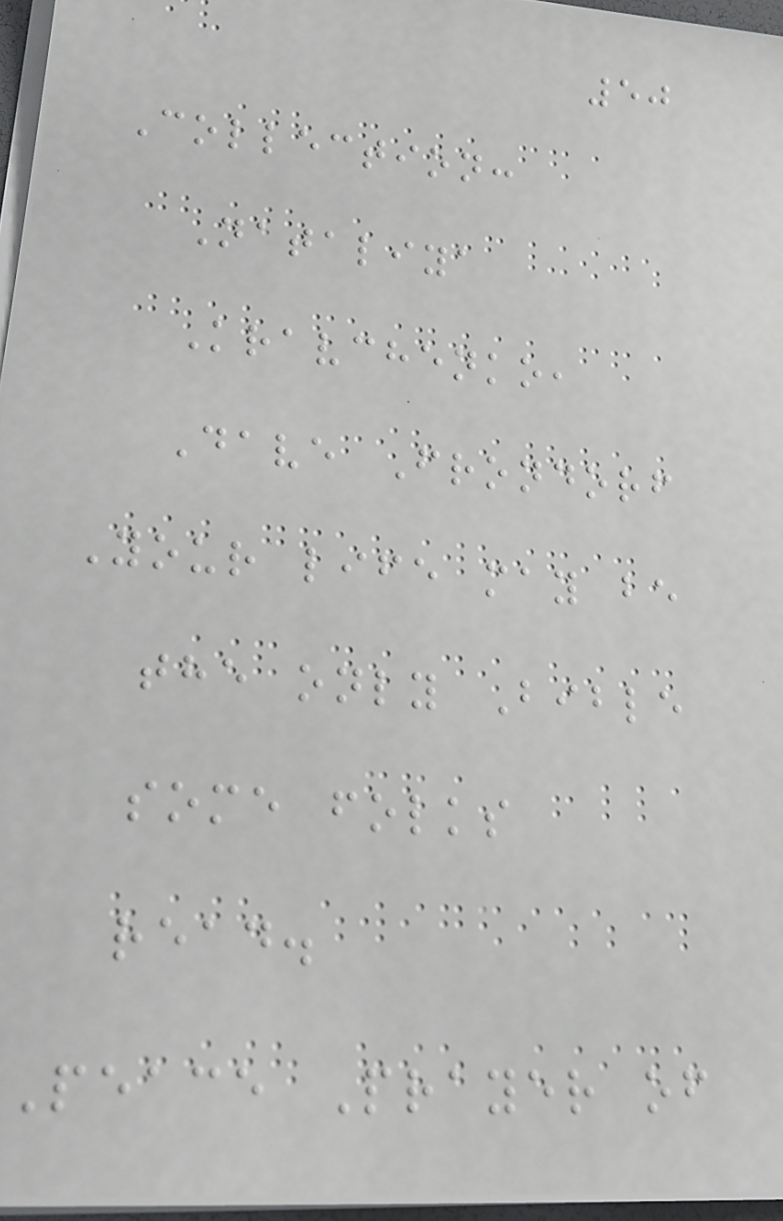50
Collection:
Nataliya
Kravchenko,
Dave Frondorf
Your life may be
the only Bible
some folks
read.
Peace Prayer of
